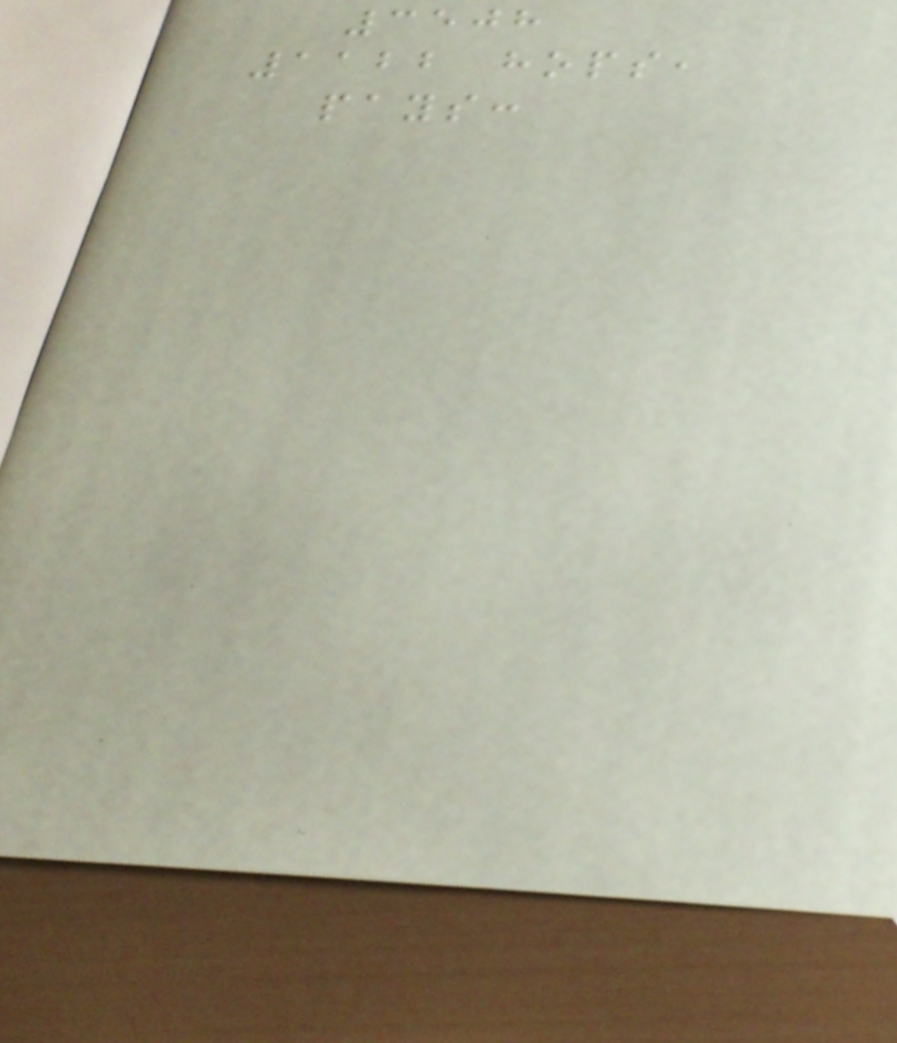3508
1122 hops,
pays:
